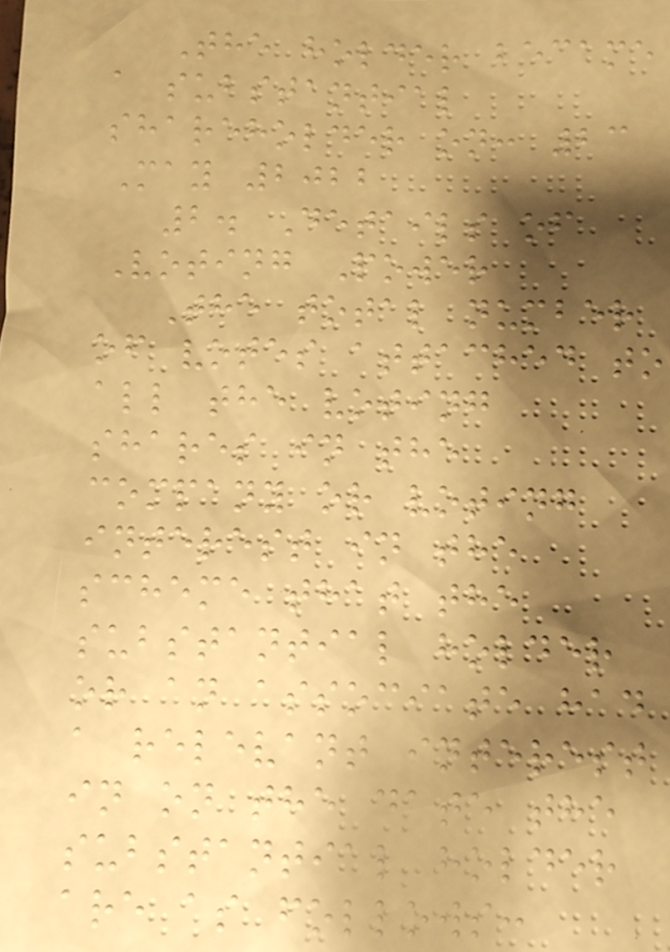The holder became
a substantial
shareholder on: 23
May 2022
2. Details of
Voting Power
The total number
of votes attached to
all the voting
shares in the
company or voting
interest in the
scheme that the
substantial holder
or an associate had
a relevant interest
in on the date the
substantial holder
are as follows:
